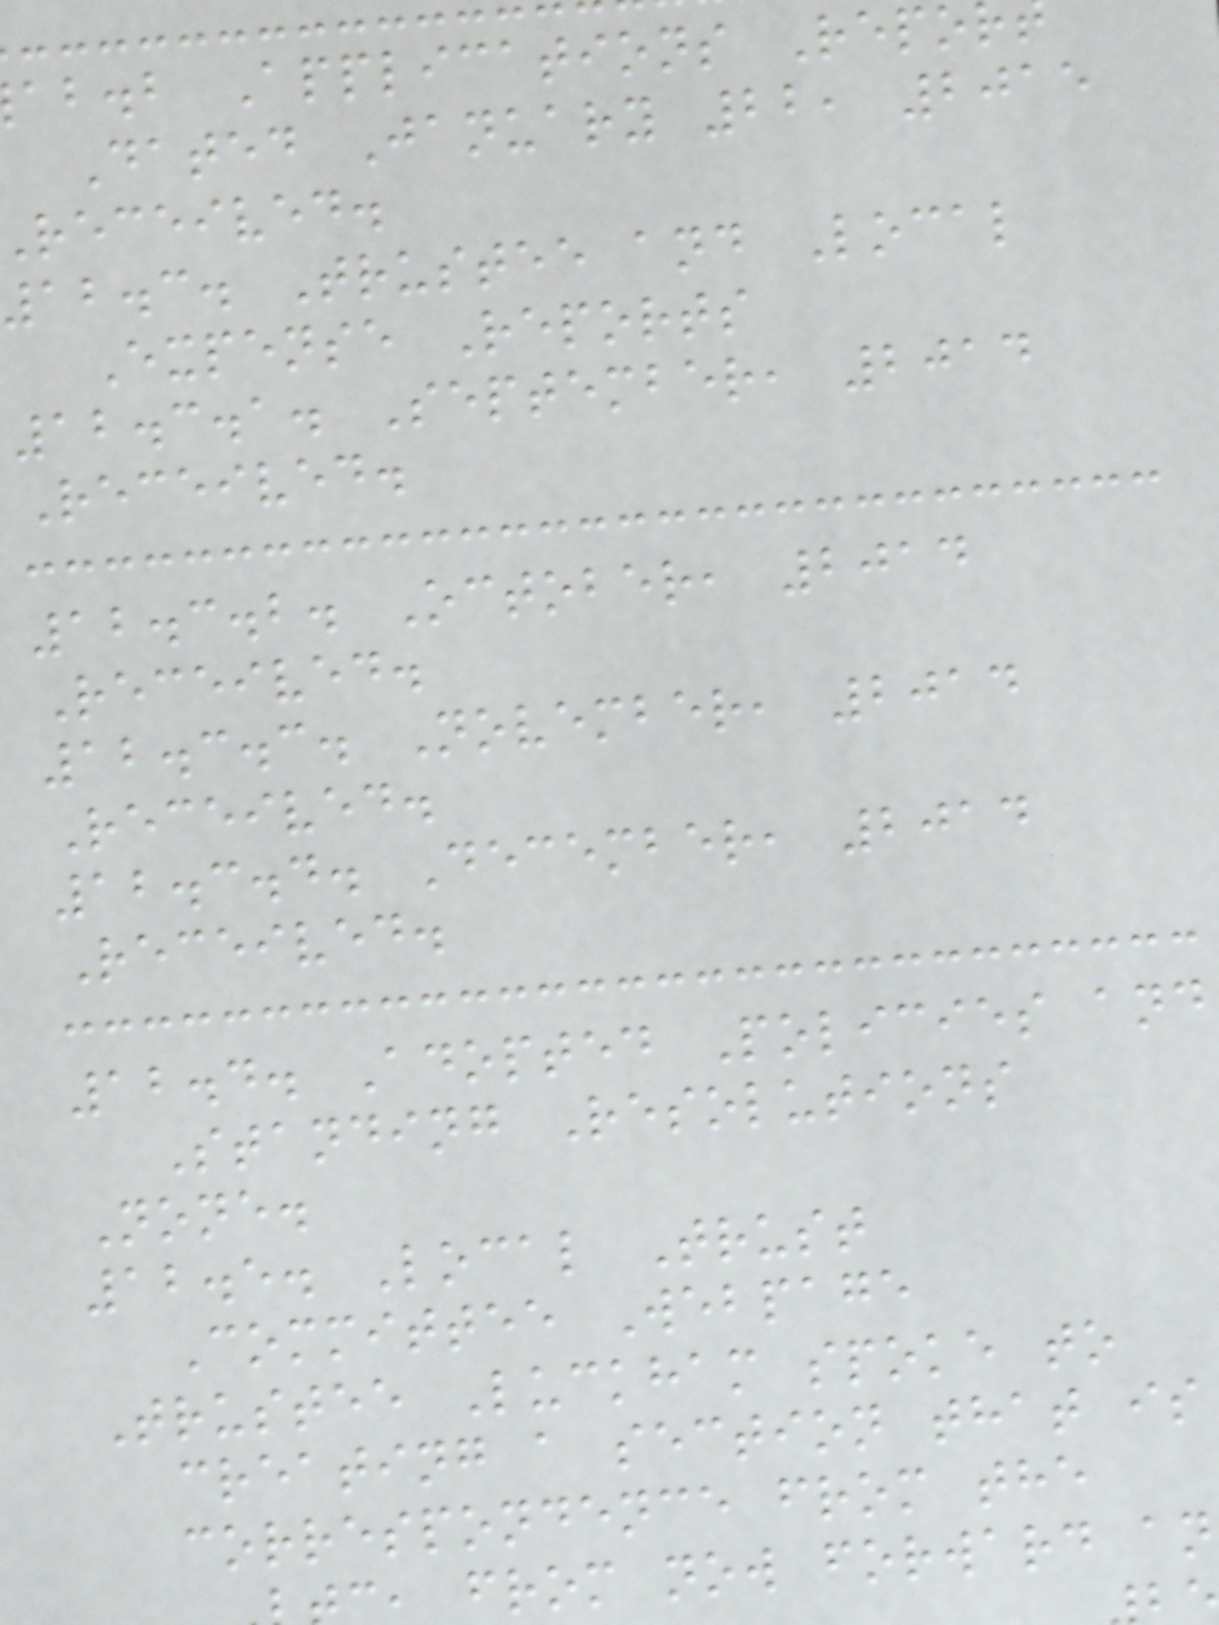ab.b Applications Repo
Dated January 22, 2015
received.
12.3. Trustee and Local
Expense Reports
12.3.1. September, 2014
Received.
12.3.2. October, 2014
Received.
12.3.3. November, 2014
Received.
12.3.4. December, 2014
Received.
12.4. Adopted Policies and
Standing Resolutions
None.
12.5. Local Trust
Committee Webpage
Trustee Luckham spoke to
creating a section that is
correspondence from the
, from now forward an
